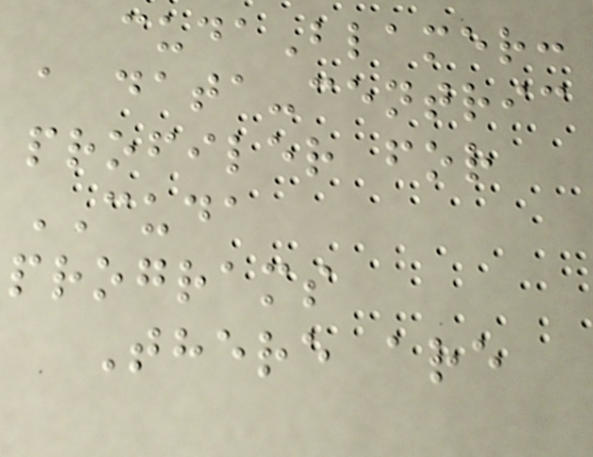cudaBlamer:
a data-centric
profiler for
CUDA
programs
There are
